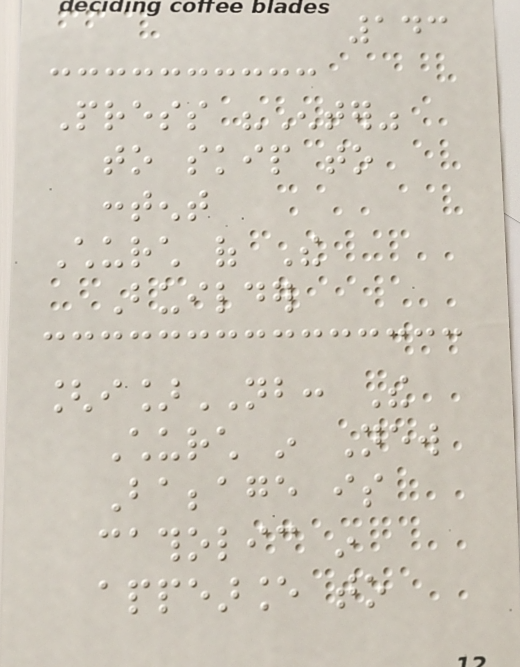143
Press "Enter"
to skip to
content
Church of The
Builder
[i]NB: The
Church in New
Babbage is
catholic in
appearance to
